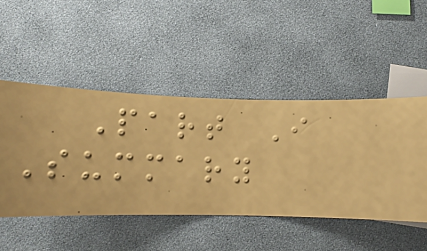Part I
Summary
